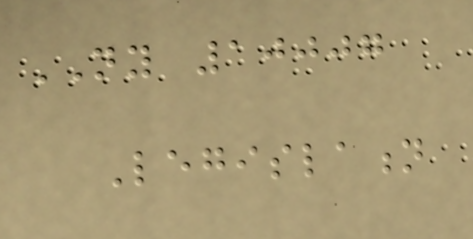NY 10007
Legislation
